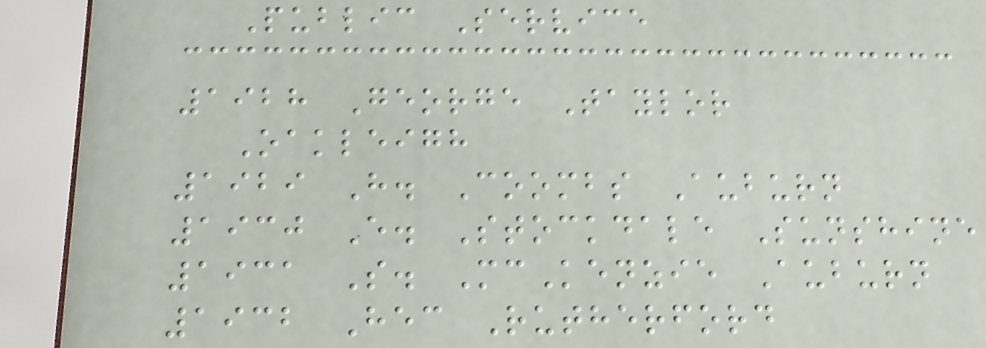Public Service
1928 George Taylor
Oakleigh
1929 H. Coombs Auburn
1930 E. Stockdale Sunshine
1931 S. McKenzie Auburn
1932 Hec Rutherford
